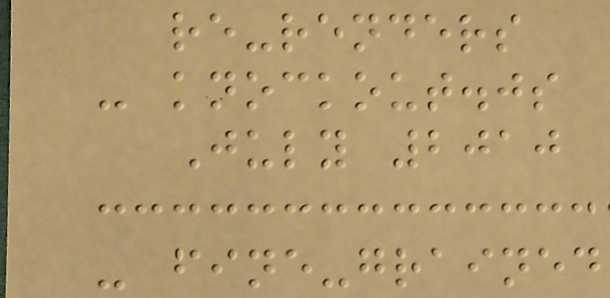re-renders
- knockout.js
July 2010
- fine-grained
